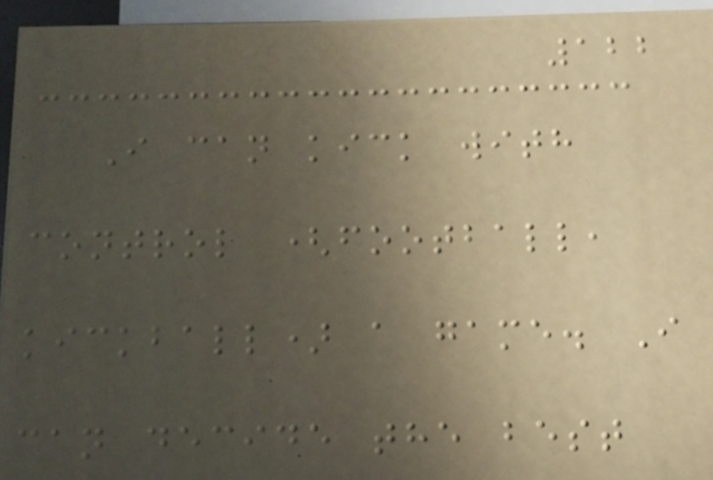122
I can kick with
control (football,
kickball) a game. I
can decide the best
